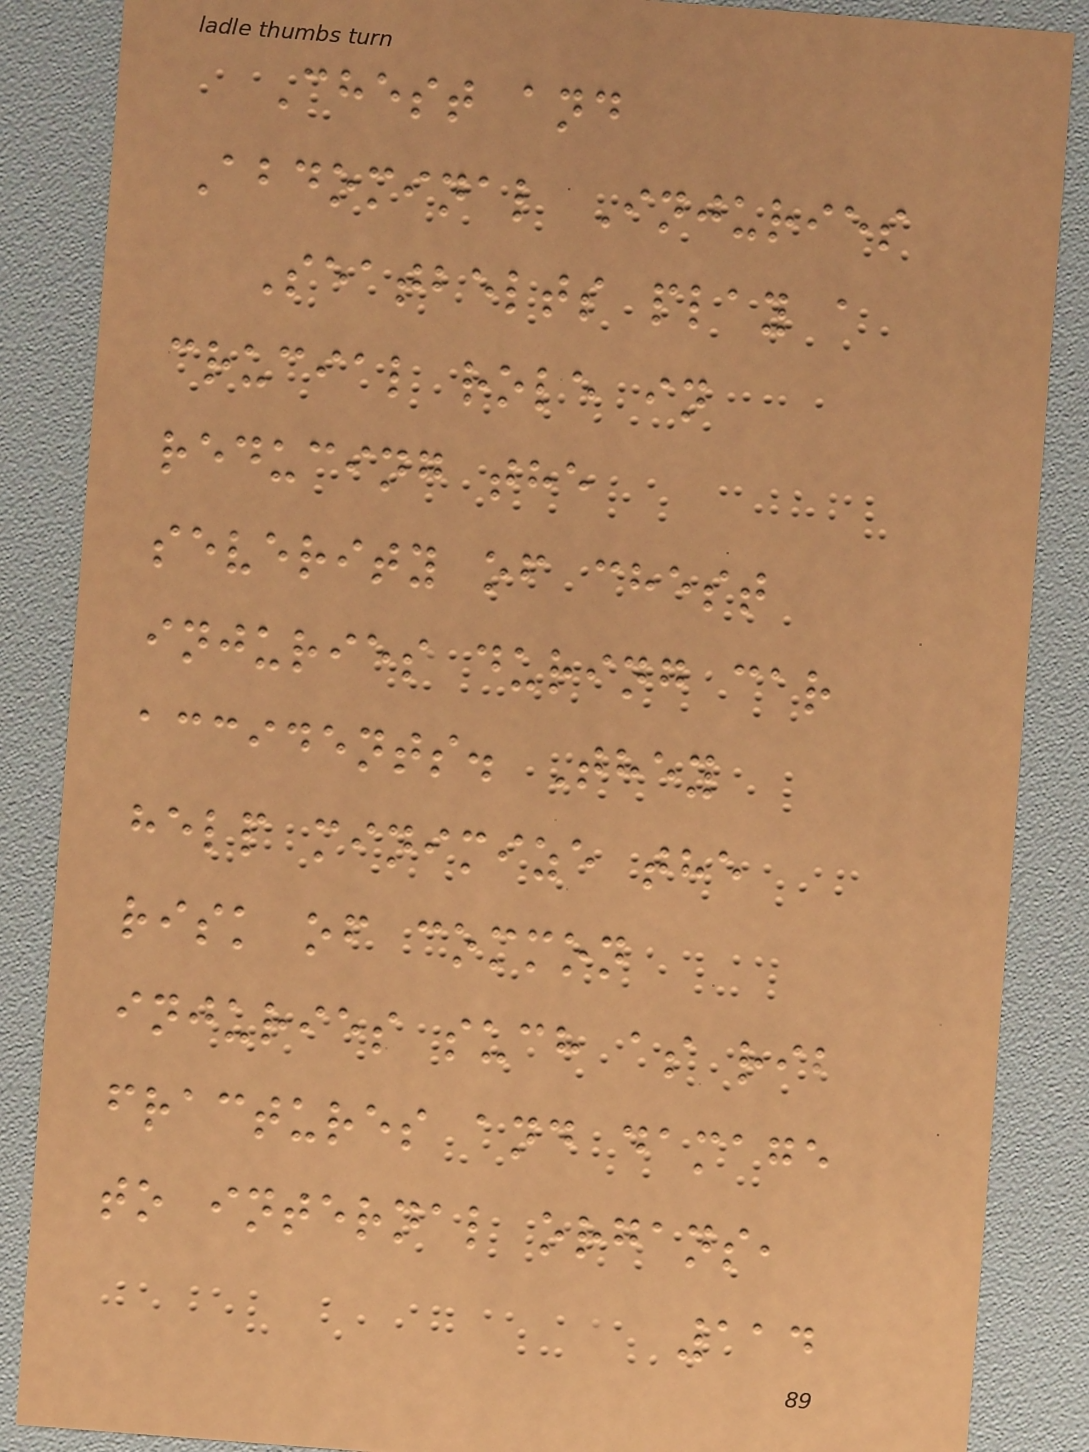Chest and
Abdominal Injuries
Seatbelts play a
crucial role in
reducing the
severity of chest
injuries during car
accidents. They
help minimize the
risk of common
injuries such as rib
fractures and damage
to internal organs,
114
